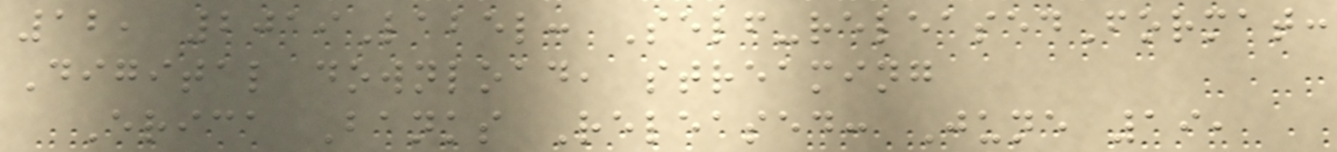12, 2019Label: Self-releasedFormat:
Digital download, streaming
Erica Banks Released: June 19,
